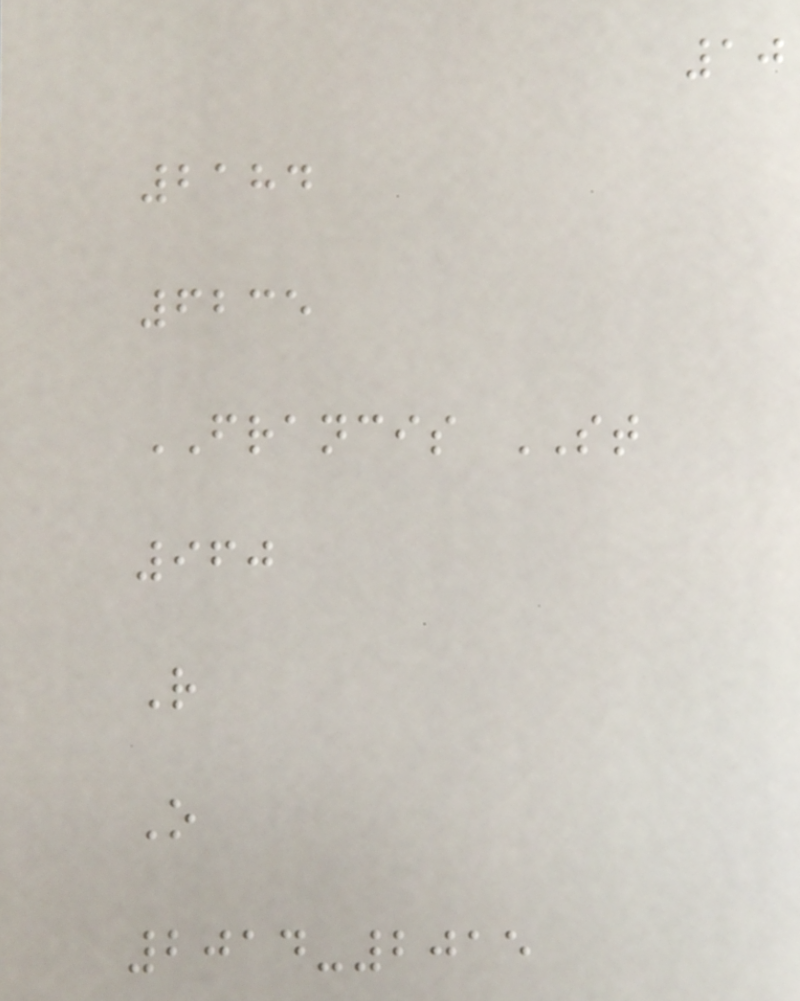10
2184
6235
FRANCIS ST
960
R
O
2014-2015
